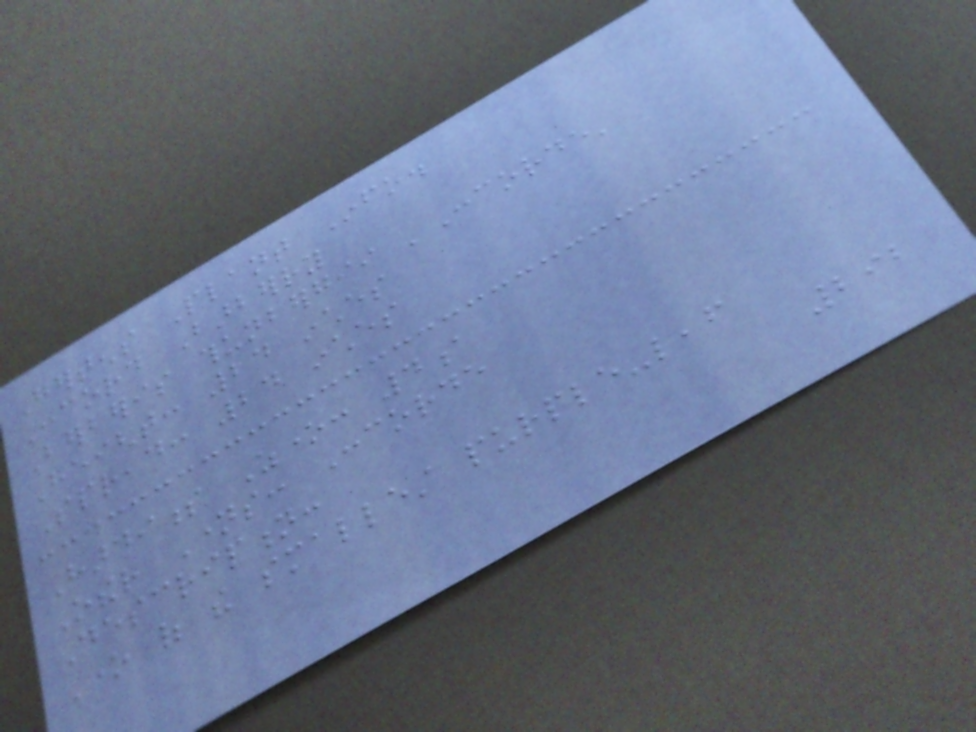Gertens Plant Info.
Concord Barberry
Berberis thunbergii 'Concorde'
Height: 24 inches
Spread: 24 inches
Hardiness Zone: 4a
Other Names: Concorde
Description:
One of the smallest purple-leaf
292
